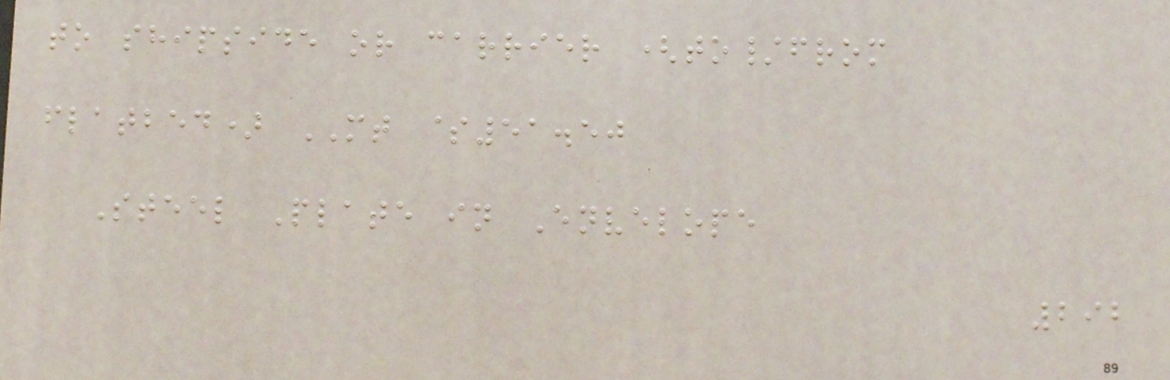to shipside or carrier (to/from
flatbed) MT $51.50
Steel Plate in Envelope
292
